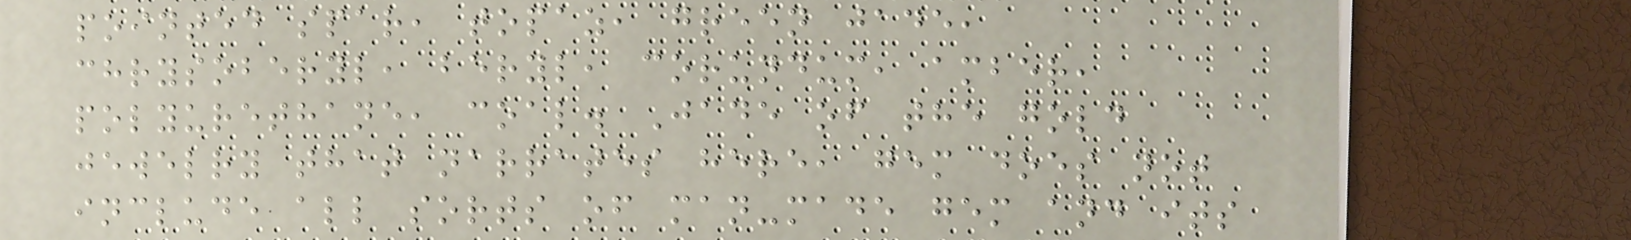pointed spar, topaz, green jade,
chrysoberyl, beryl, corundum, amber,
polyurethane, coal. Jade of the gold
jewelry that narrates here, gem does not
include all sorts of man-made gem and its
